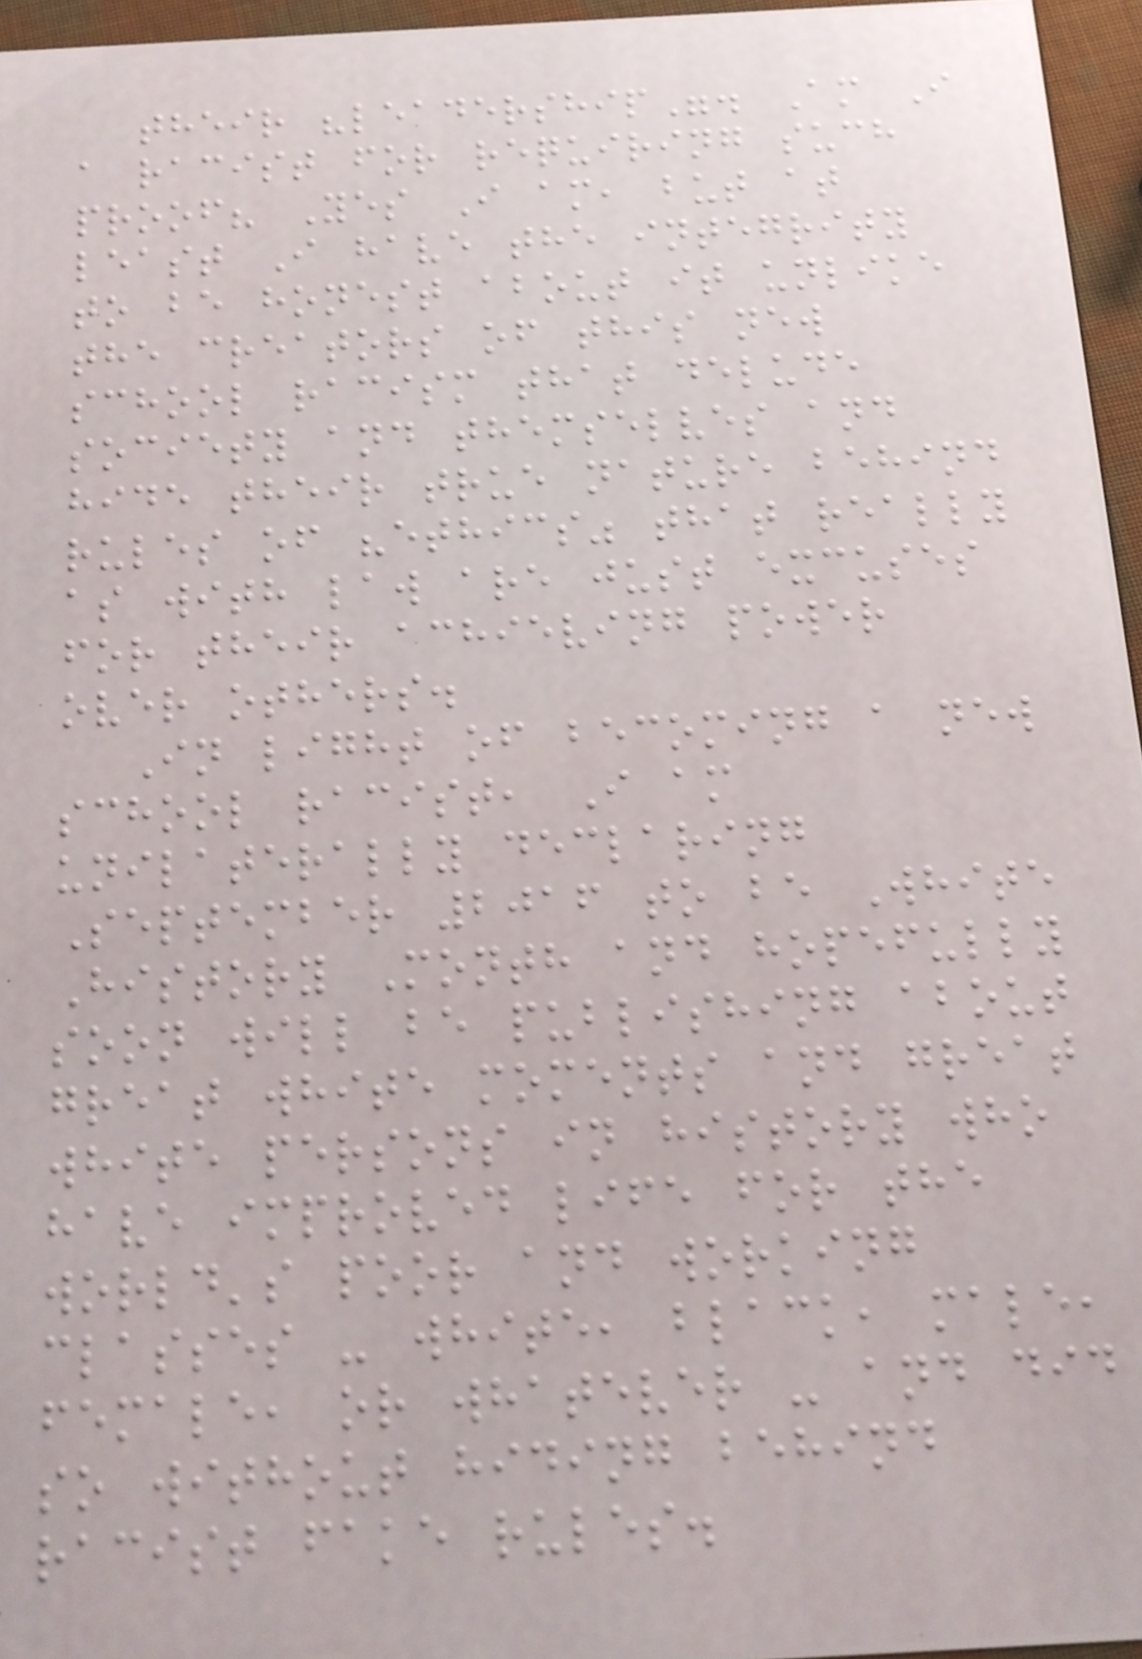their "leadership". Am I
a racist for requiring such
proof? Yes I am, but at
least I have the integrity
to be honest about it unlike
the creators of this new
school racism that delude
society and themselves and
hide their true nature behind
rules of "ethics" that really
as with law are just excuses
for their achieving power
over others.
In light of becoming a new
school racist, I am
unilaterally declaring
September 2016 to be White
History Month and hopefully
soon will be publishing about
great white moments and great
white persons in history who
have improved life for the
world's poor and working
classes - white, black, male,
female, or whatever - and did
so without hiding behind
racist fake rules.
